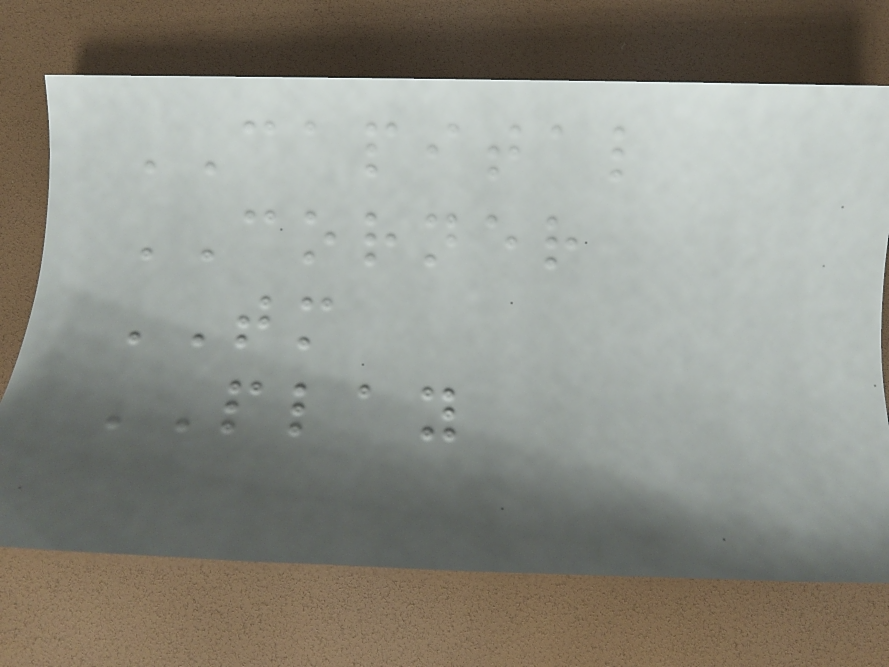CAPITAL
CORNER
TM
PLAY
